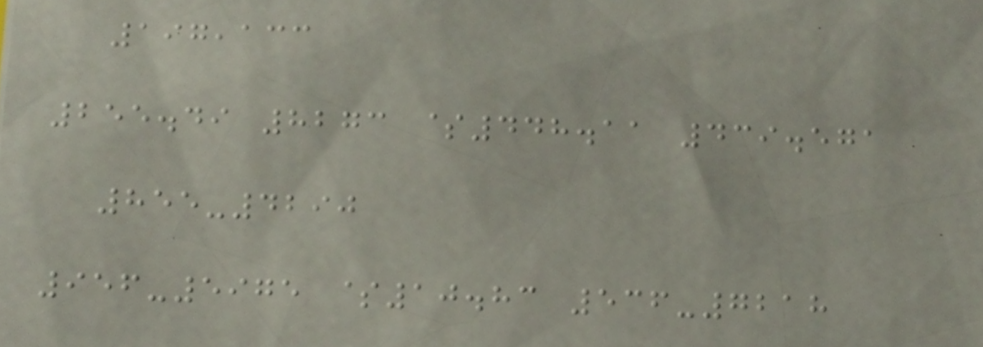197,133
255.49 8273 $448.11 439.571
855-4290
956-5975 $10.83 536-7218
